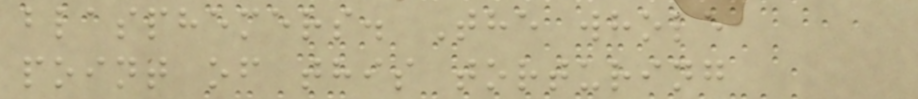blasphemers. The whole
point of this torturing
